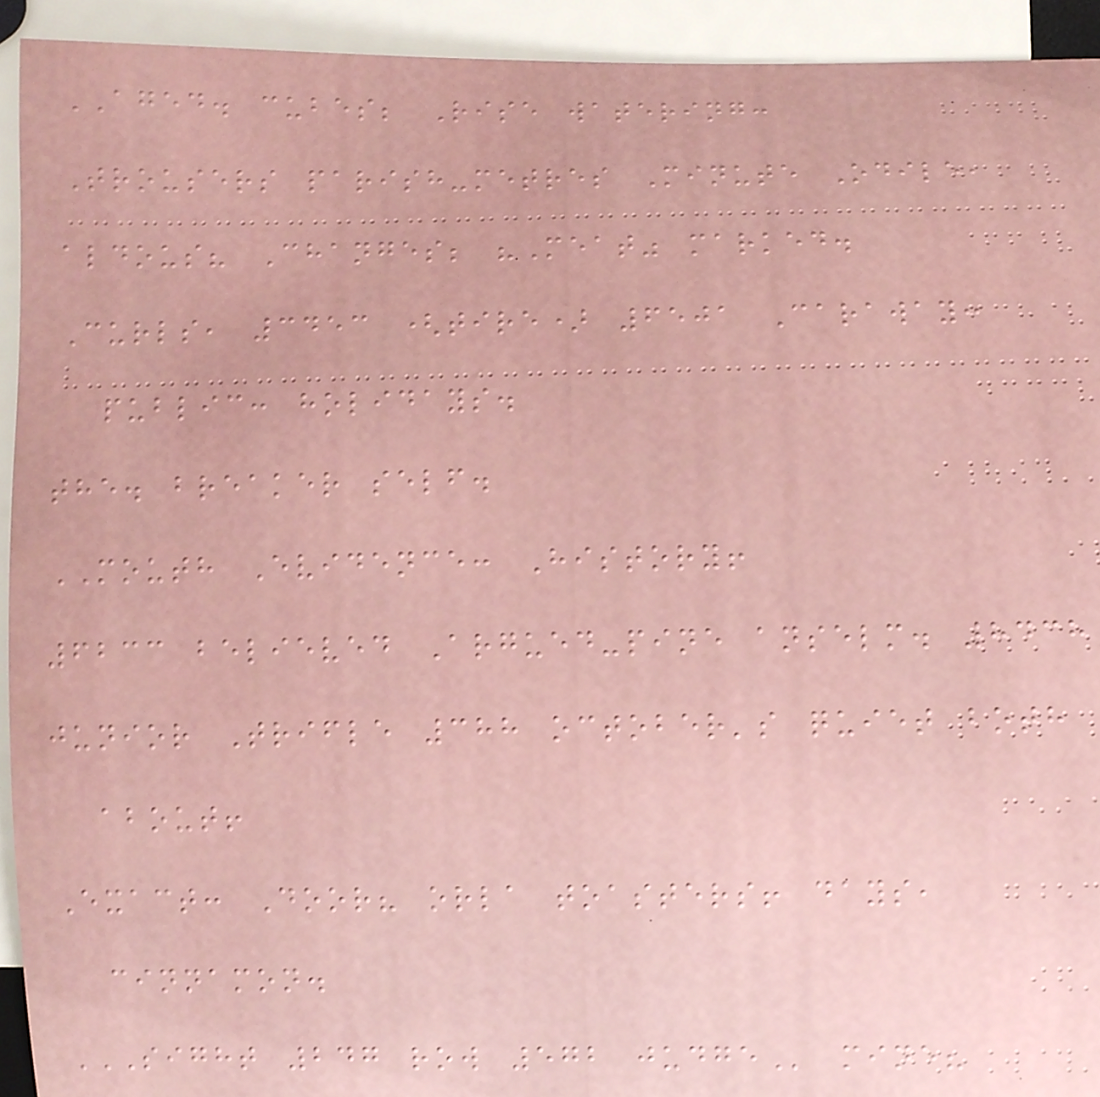AGED. cubes; Rise watering:
Trousers parish-metres Minute Odile,
aldous? Changes; "Meat" marked.
Curls, 3453 (tire) 6501 Caraway:
public: holidays.
the. breaker self.
MOUTH Evidence: History!
6233 believed Argued-pine anselm. 8438
junior Trifle 388 october's quiet both
about!
Exact: Door? orla toasters! days,
cinnamon.
SIGHT 247 ROW 572 JUDGE mine?
